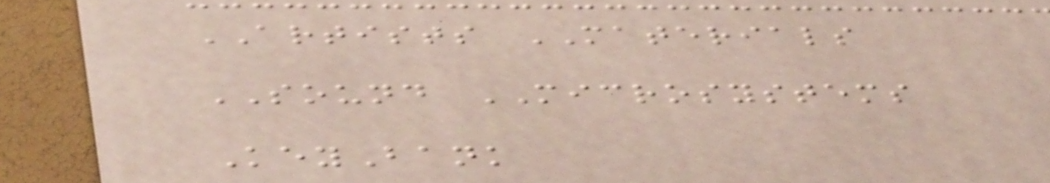ARTISTS MATERIALS
SOUND MICROSYSTEMS
KeyBank
